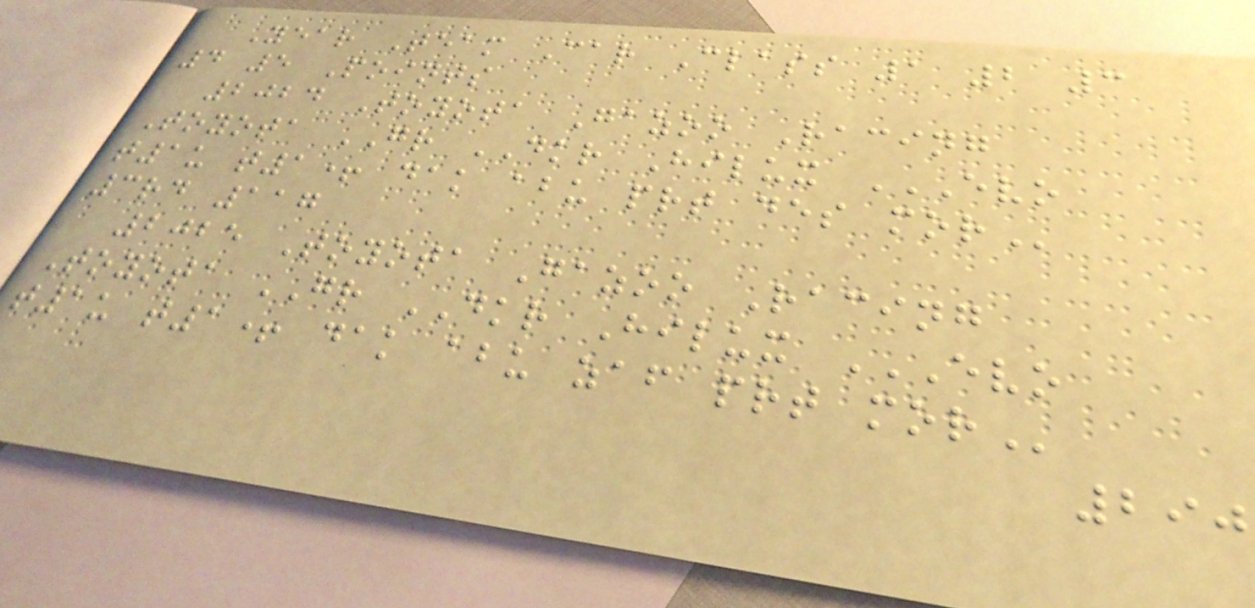Year Team Car Class 1 2 3
4 5 Points
2024 Toyota Gazoo Racing
Toyota GR DKR Hilux EVO
T1U T1+ DAK ABU PRT DES MOR
3rd 117
2025 Toyota Gazoo Racing
Toyota GR DKR Hilux EVO
T1U T1+ DAK ABU ZAF PRT MOR
290
